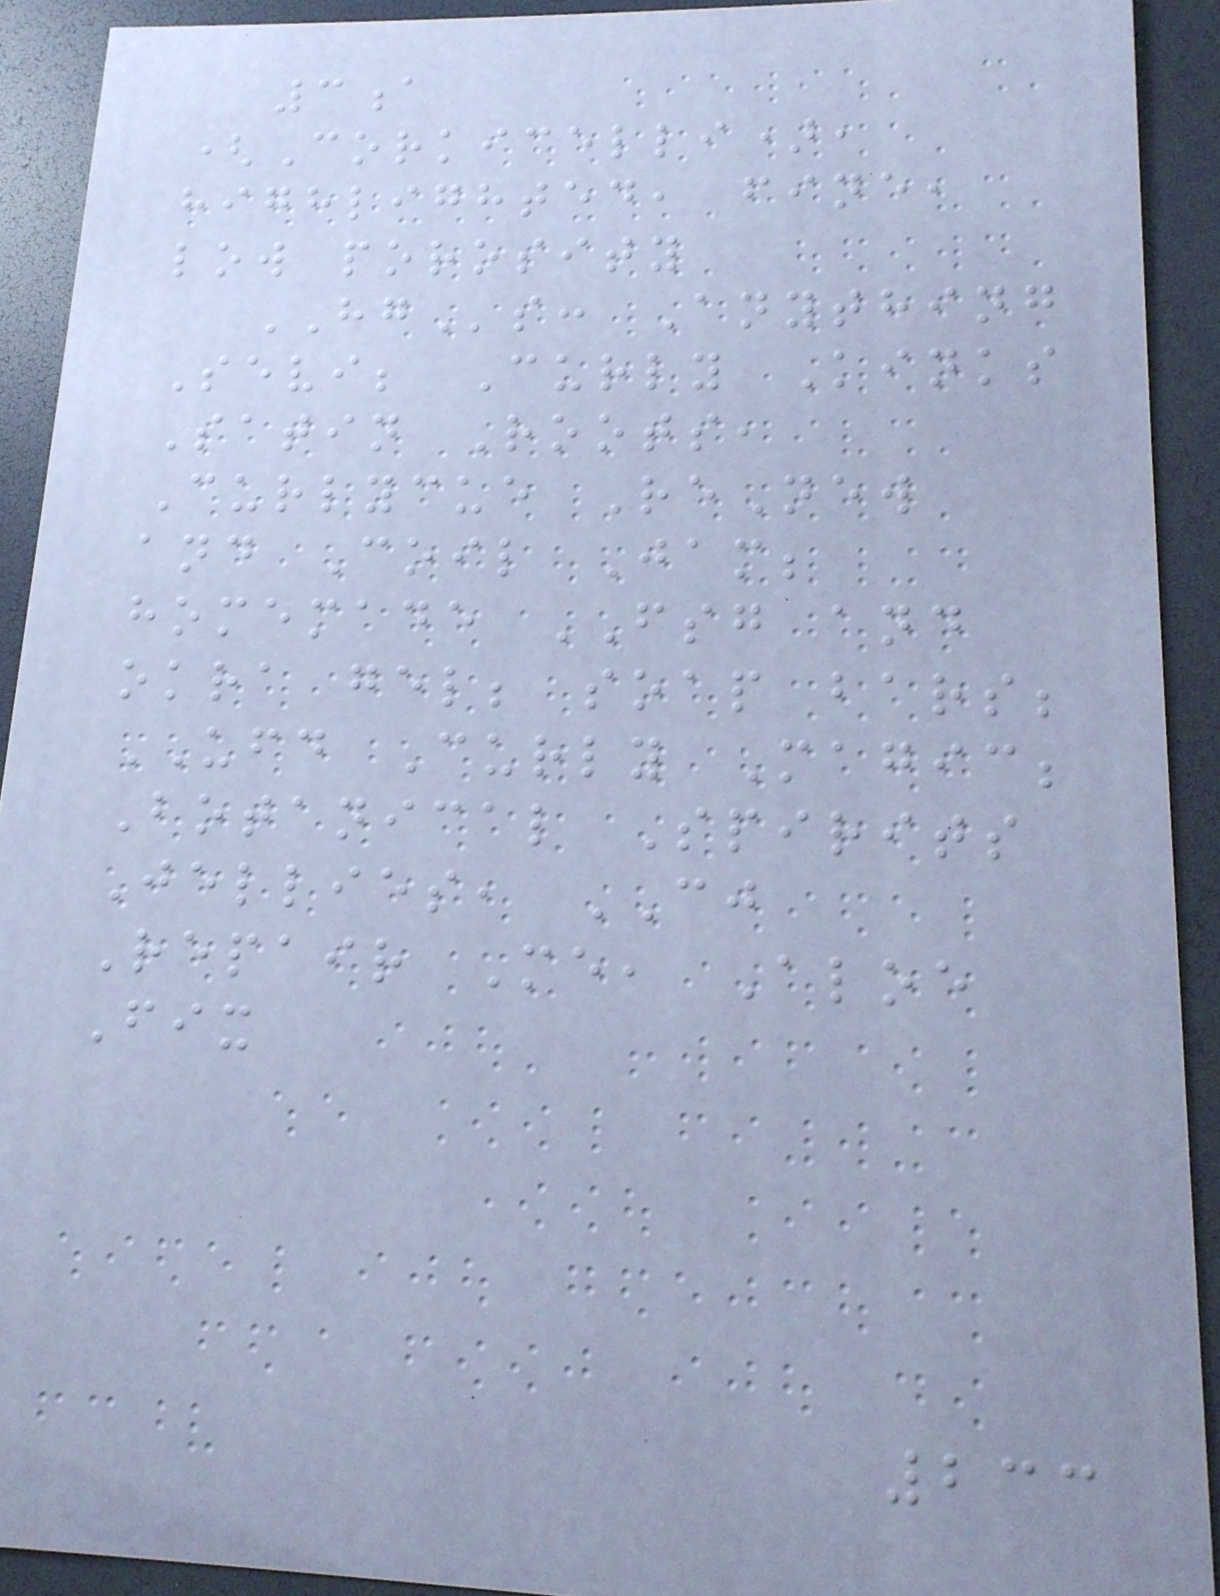3a
(Corkicelli),
highlighted, fine,
low porosity
HGs: Anything
Sevi; Curly Kinks
Satin Roots,
Curlycue ReNew
and Coil Jam;
homemade FSG and
okra gel; soap bars;
UFD Curly Magic;
Botanical Spirits
Jellies, CJ
Repair Me, Aloe
Fix
233
